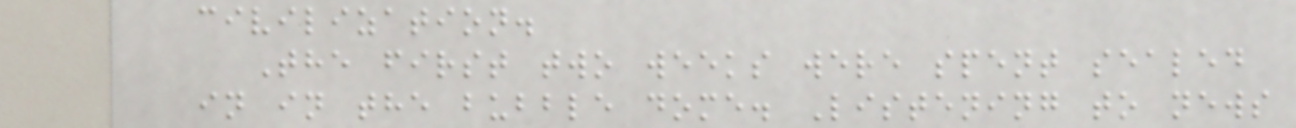civilization.
The first two weeks were spent sealed
in in the bubble dome. Listening to news
